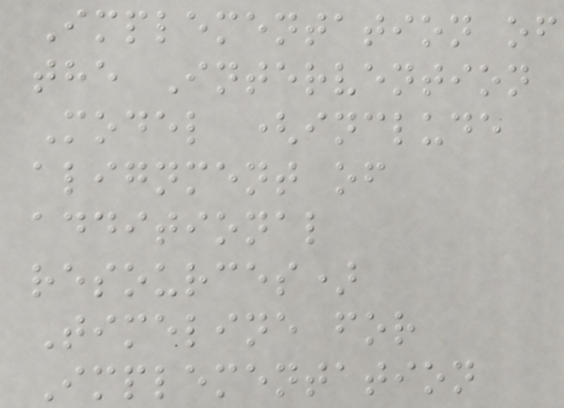Implementation of
the Intervention
Model (include
alignment of
additional
resources)
Timeline for
Implementation
